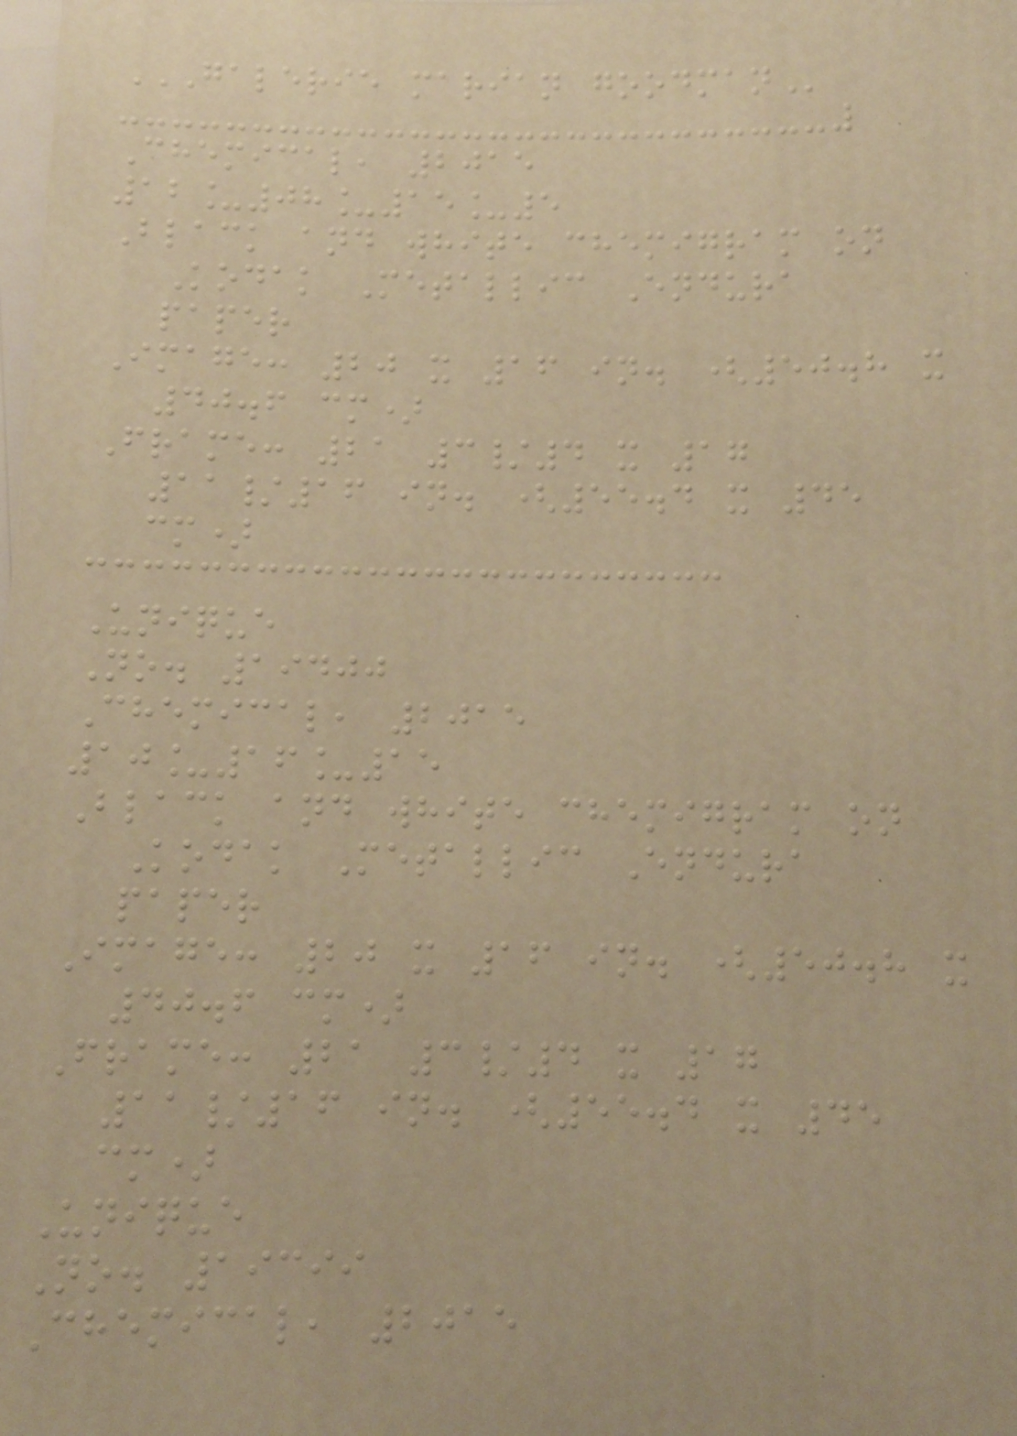GALERIE MARIAN GOODMAN
Chemical, 2015
12_08_15_5
Black and white chemigram on
Kodak Metallic Endura
paper
Image: 20 x 16 in. (50.8 x
40.6 cm)
Frame: 21 3/4 x 17
11/16 in. (55.4 x 45
cm)
Unique
No. 19400
Chemical, 2015
10_16_15
Black and white chemigram on
Kodak Metallic Endura
paper
Image: 20 x 16 in. (50.8 x
40.6 cm)
Frame: 21 3/4 x 17
11/16 in. (55.4 x 45
cm)
Unique
No. 19399
Chemical, 2015
